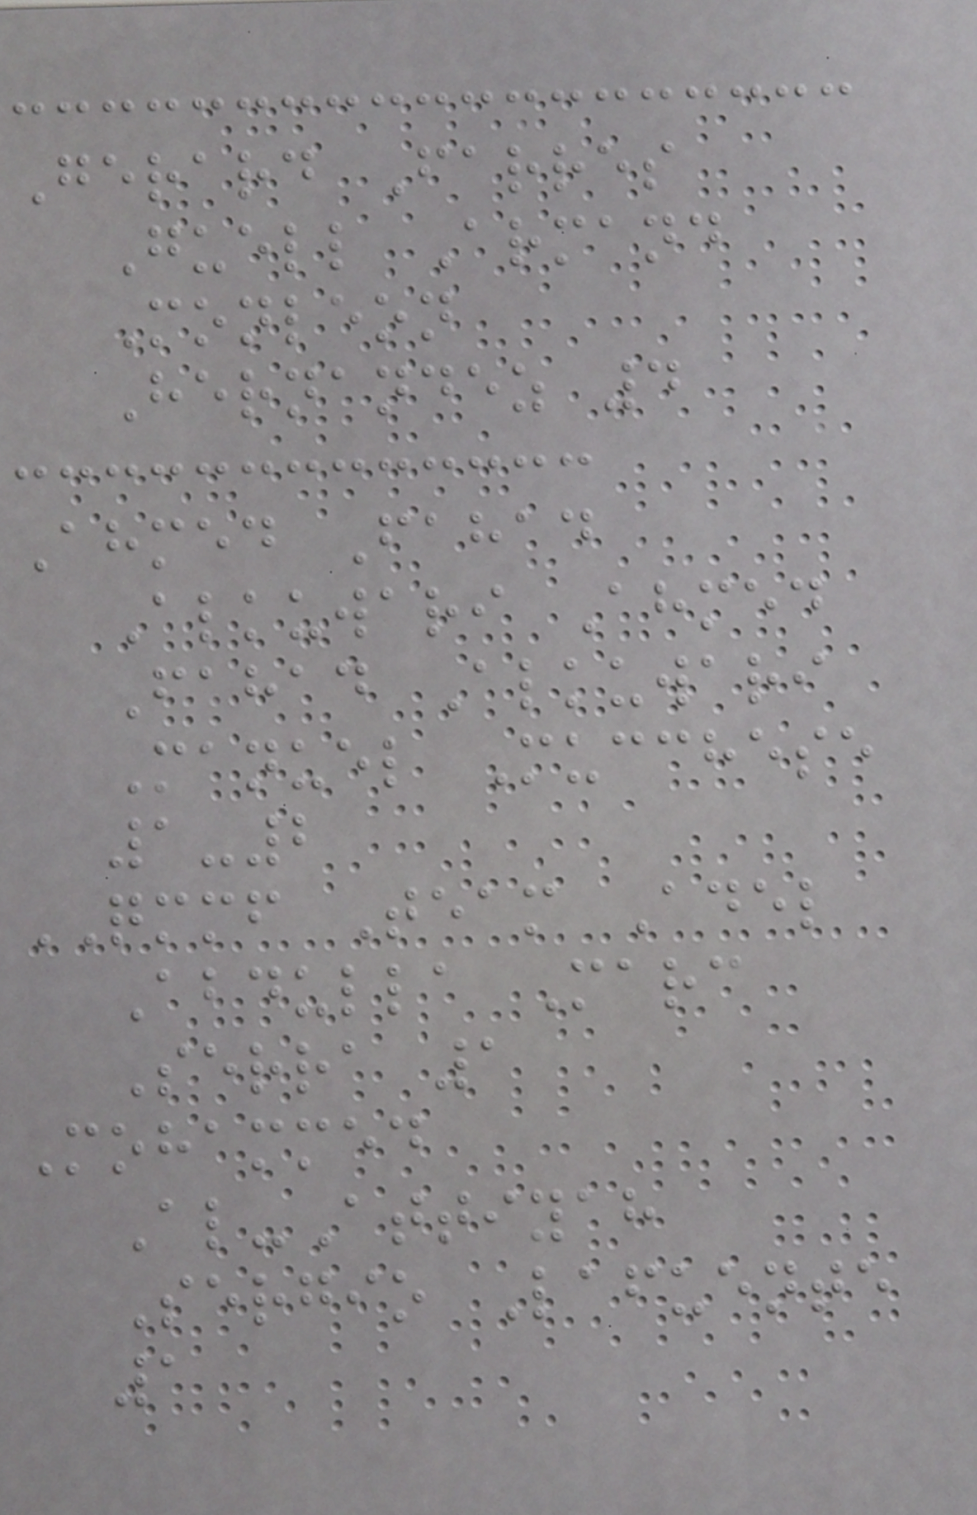Gerard Farres
Guell Armand
Monleon
Hernandez 4
Ahmed Fahad
Alkuwari Ahmed
Fahad Alkuwari
Manuel Mucchese
1-2
QMMF Team Adel
Abdulla Marc
Serra 1
Mohammed
Al-Attiyah
Sergio Lafuente
1
